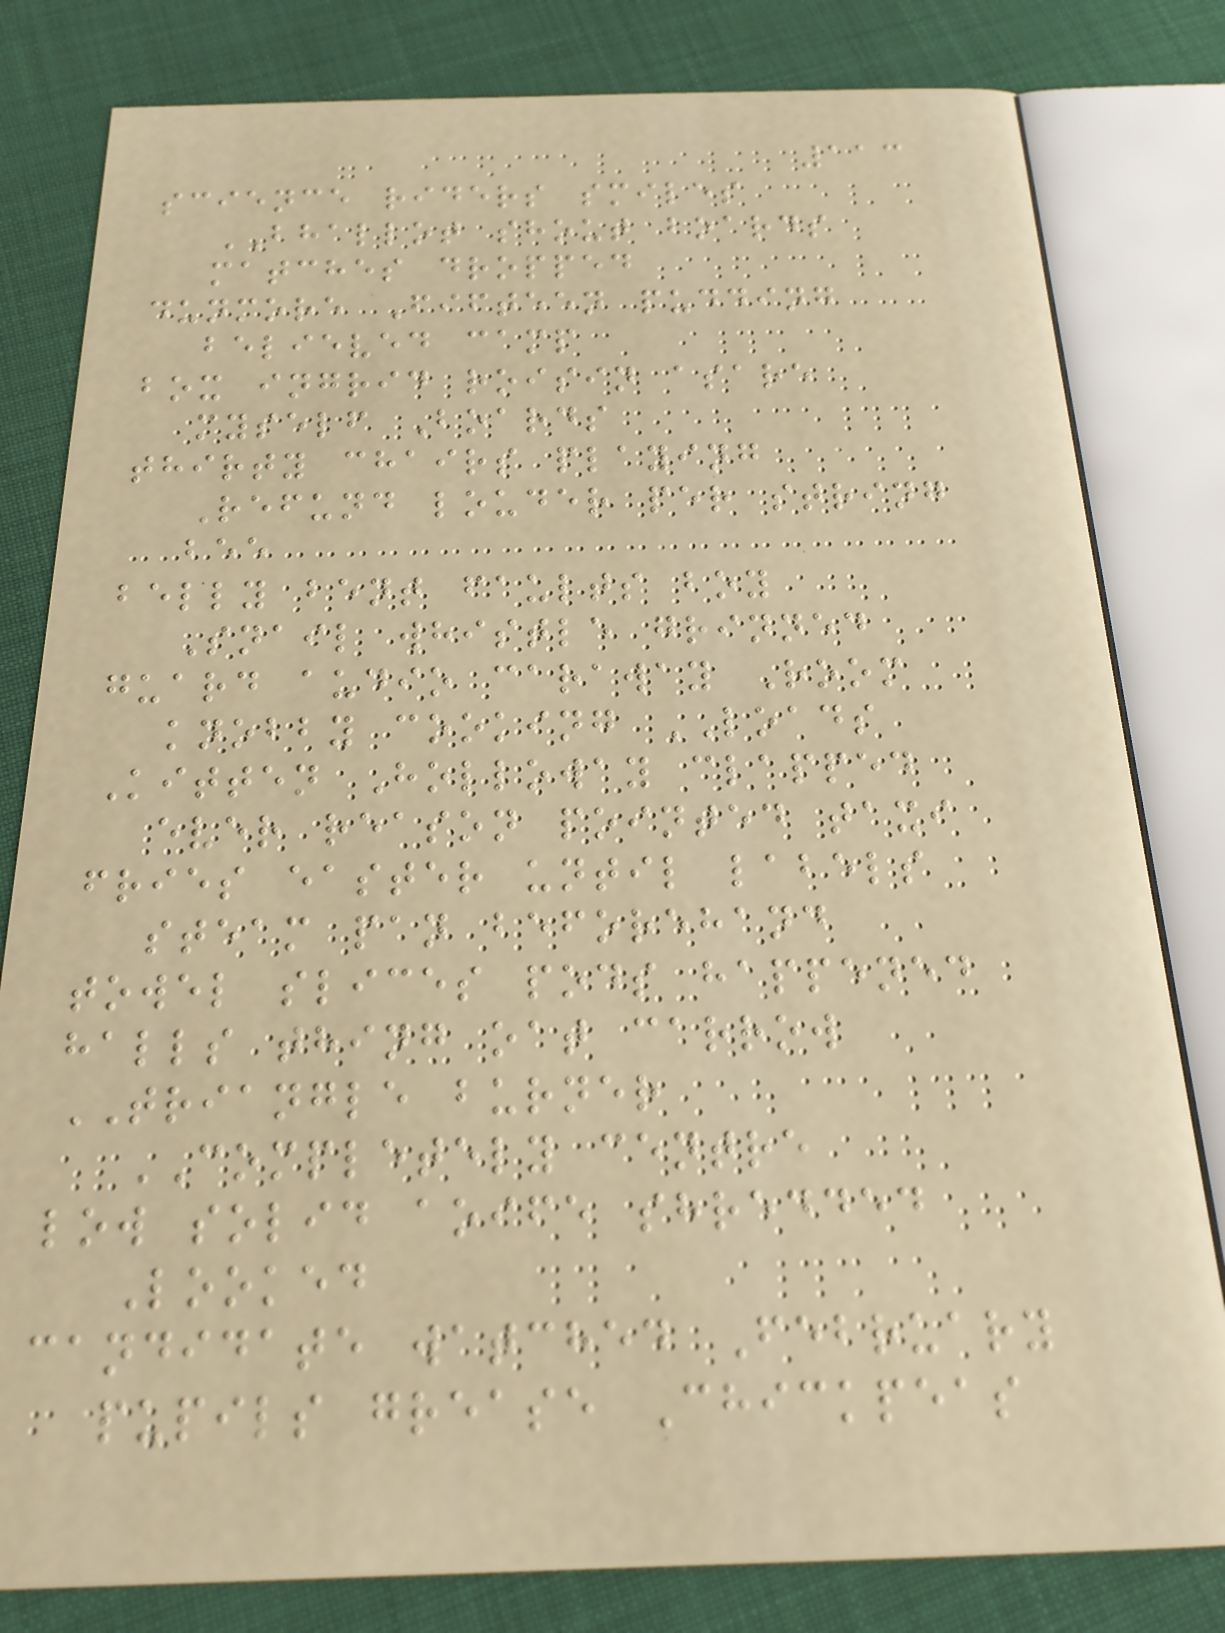113
science riders smiles
BHALLOT shout boards
matches dropped
dunmore Fifteen pudding
believed camp
box ingrid roisin asare
myself Boards
thirty chairs playing
Refund louder per string
bee
belly bent faults boy
Snail whistle grinned
guard audio caraway Room
knobby cooking LOADS
Kitten Holloway clapped
ever reason pointed taxi
fries easter until labels
steam pan beforehand
towel slices pods happened
halls thing oat carrow
TRIANGLE burner
COMPLETELY centre
low solid aoife shredded
Looked
candidate watched February
pupils grease Chickpeas
